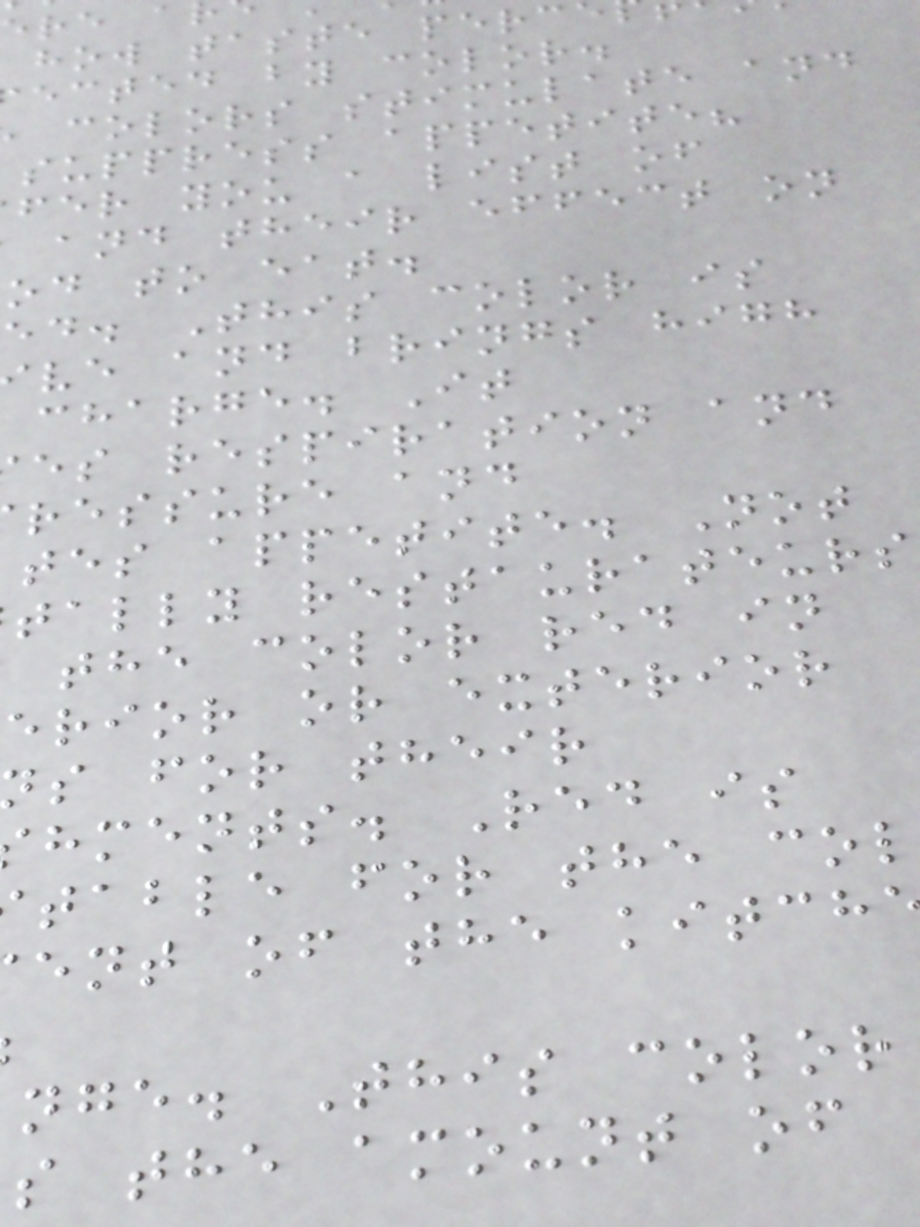how taste perc
ected by color.
colors stimulate and
suppress appetite?
fer you a list of
and their effect on
od to eat.
ed. This color is
ve and brings high
charge. It
es respiration and
ressure and
tes appetite. Not
tally restaurateurs
the color red in
erior or exterior
s for their
hments. Red is
table for the col
ent of the kitch
nge. This color
s the amount of
